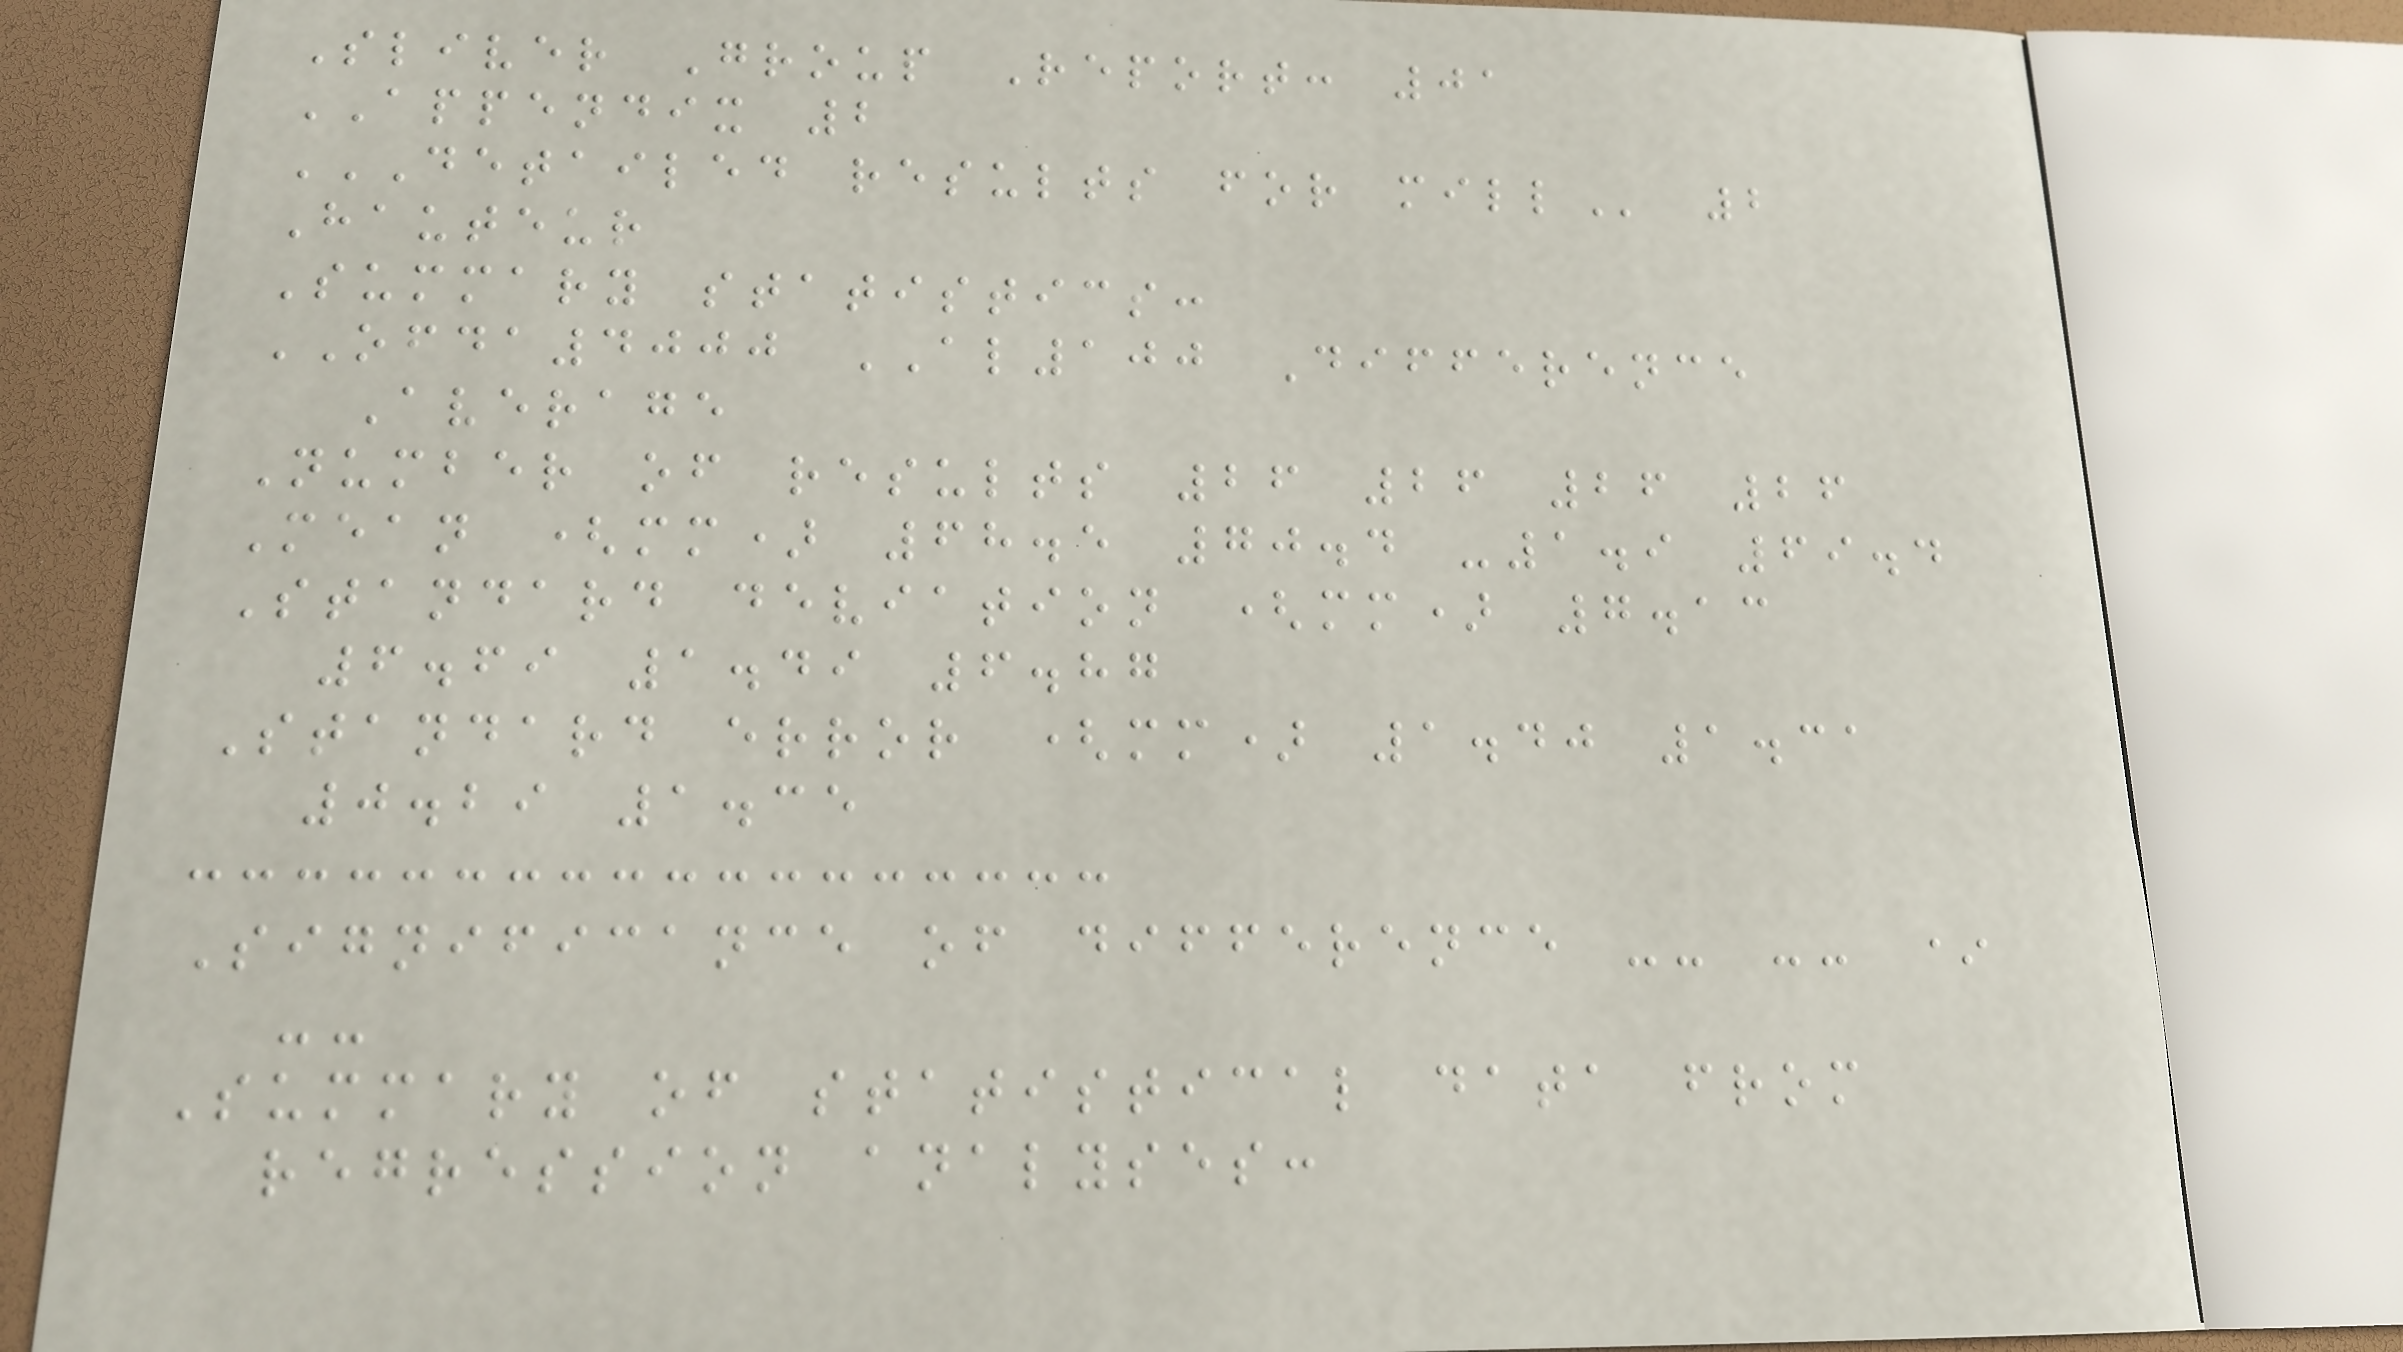Sliver Group Report: 01
APPENDIX 2
DETAILED RESULTS FOR MILL 2
Hauteur
Summary statistics:
OFDA4000 AL100 Difference
Average
Number of results 26 26 26 26
Mean (mm) 68.5 70.4 -1.9 69.4
Standard deviation (mm) 7.13
6.69 1.49 6.87
Standard error (mm) 1.40 1.31
0.29 1.35
Significance of difference -- -- *
--
Summary of statistical data from
regression analyses:
